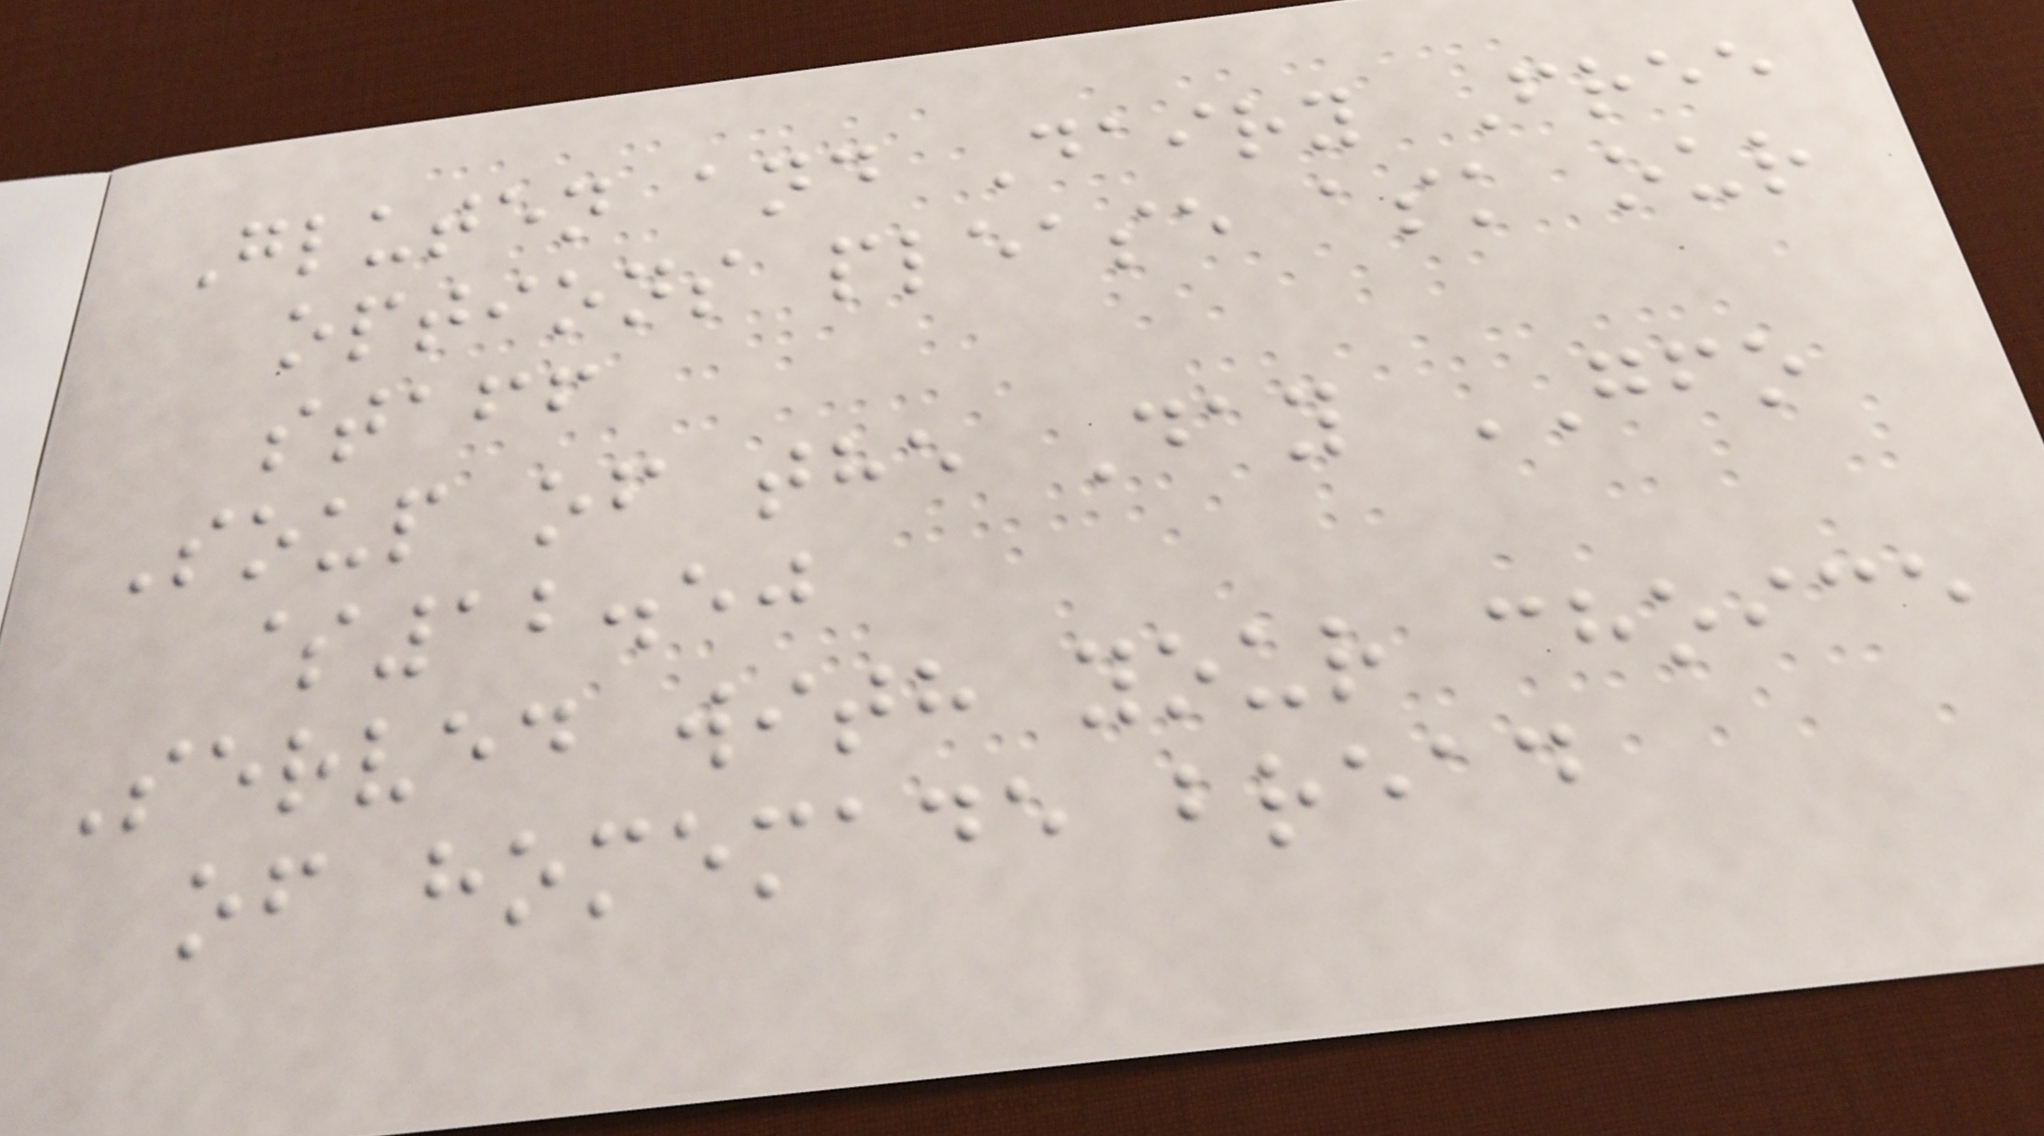Gluten and Dairy Free
options please ask our
staff
Soup of the Day GFO
$12.50
Served with your choice
of homemade bread
